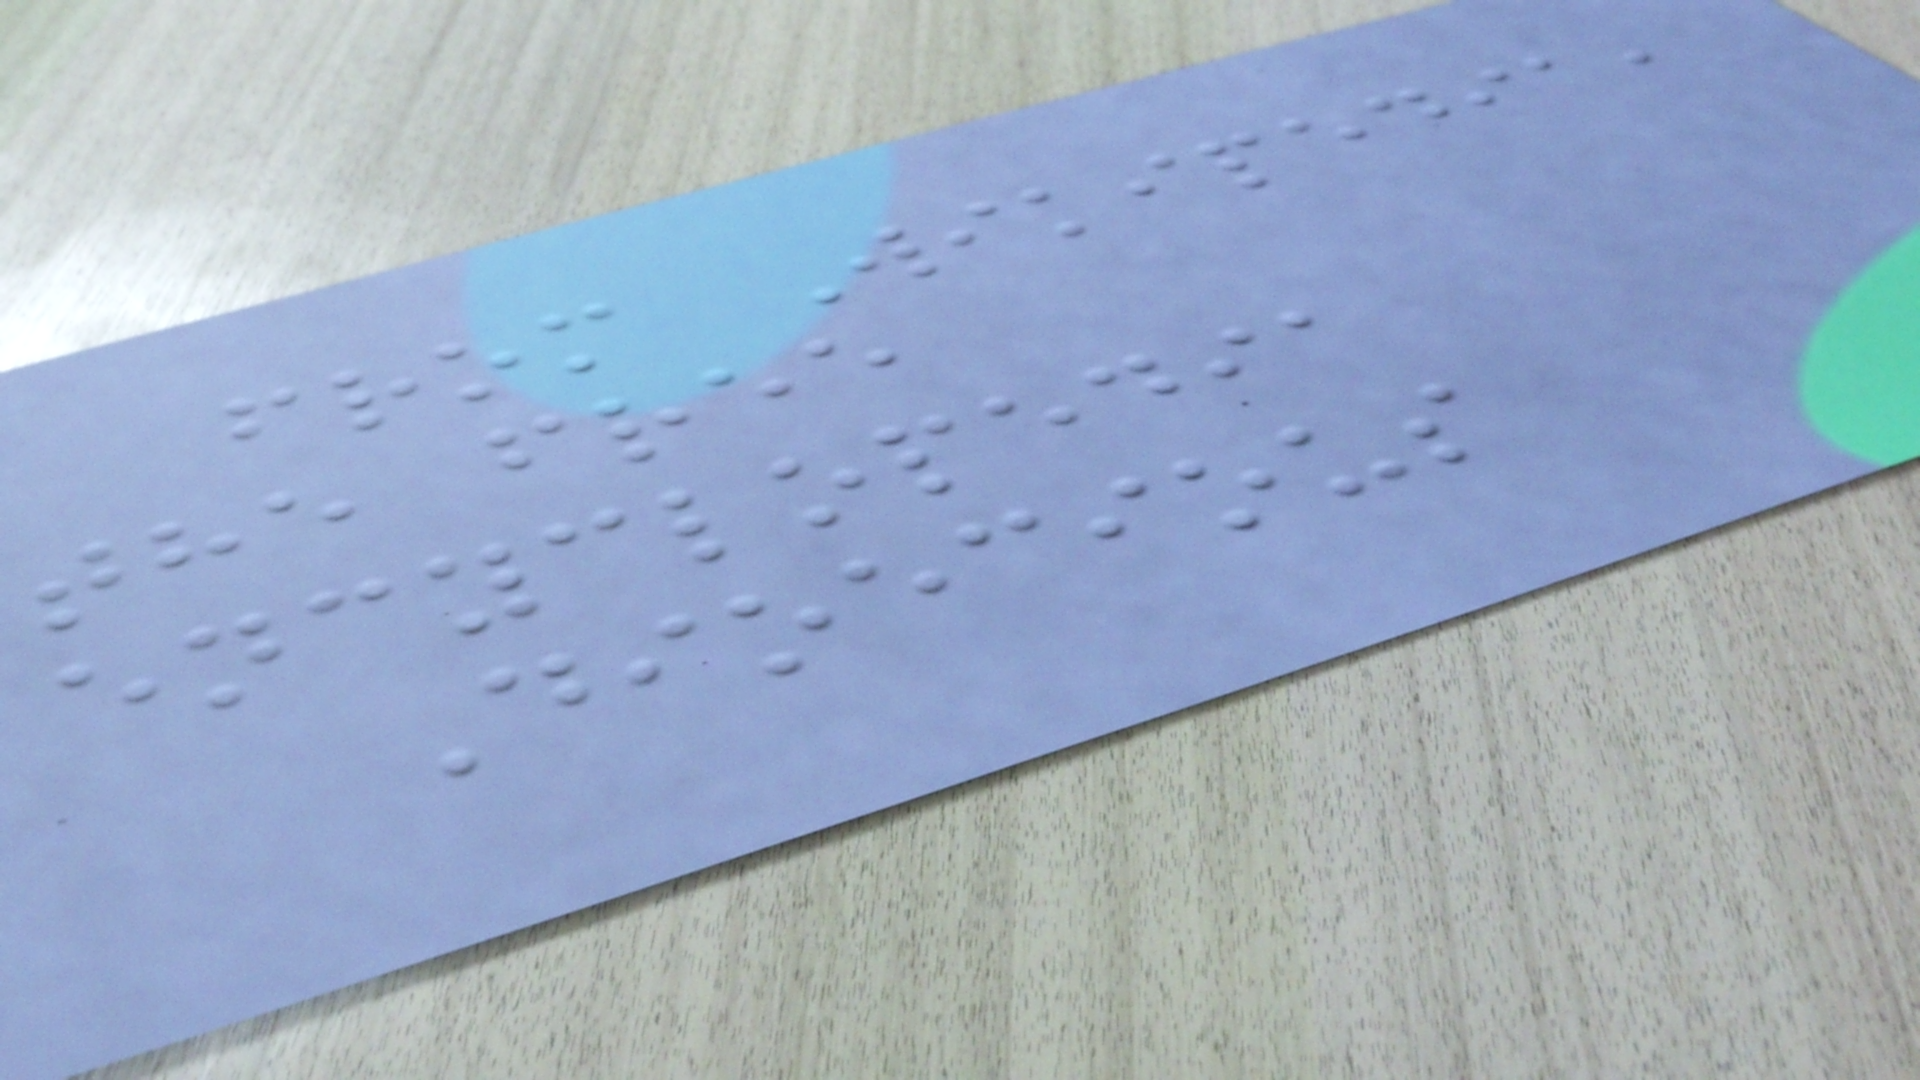from Wikipedia,
the free
encyclopedia
Dioecious
